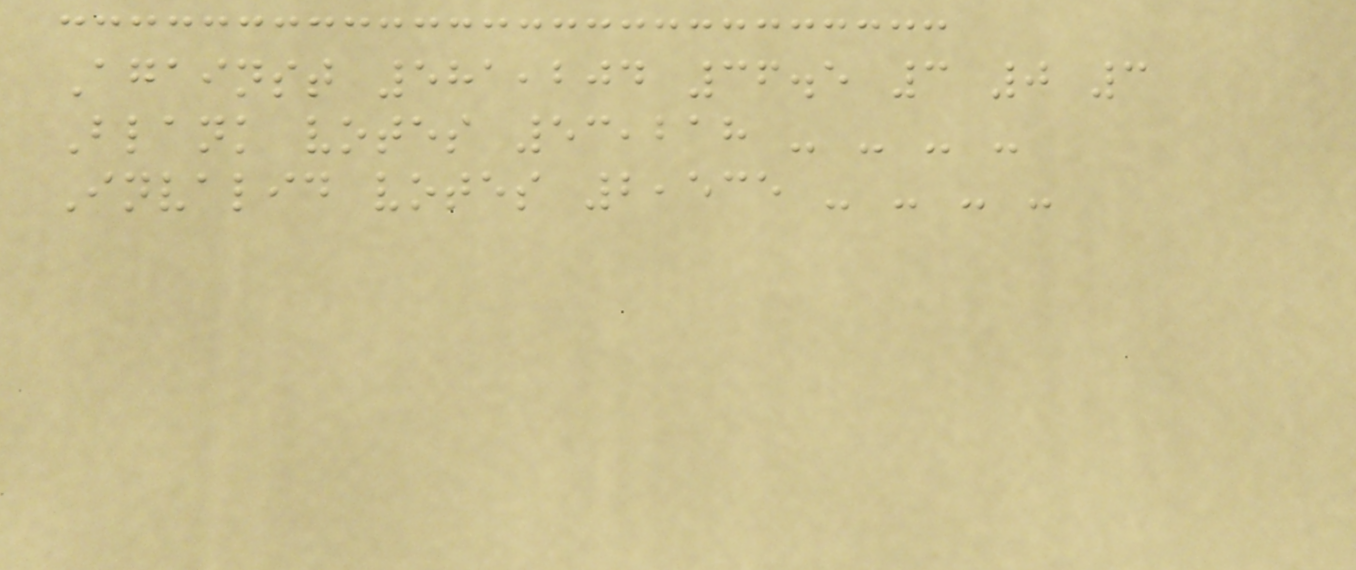Against 581,204 36.5 3 0 3
Blank votes 53,218 - - - -
Invalid votes 2,535 - - - -
